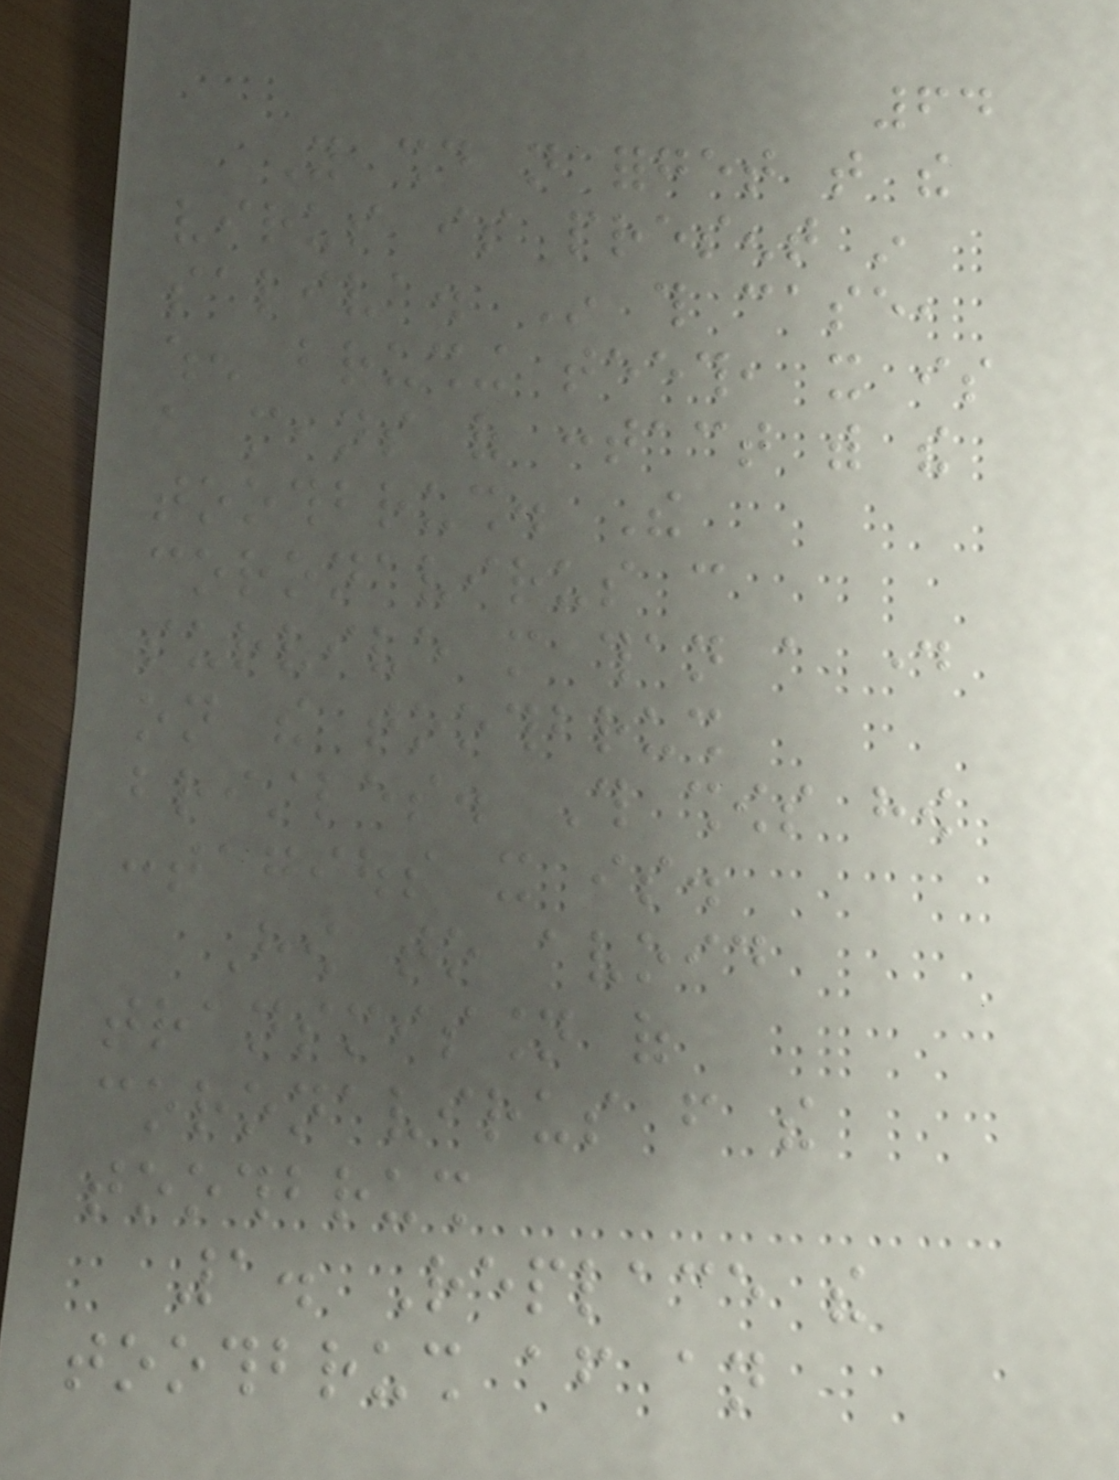64
You should not forget that the
virus is present in
saliva. In this case,
when brushing teeth, it is
a means of contact with the
toothbrush. The
coronavirus can
survive more than a day
on the toothbrush
bristles. This shows how
contagious it is.
How to avoid
transmission of
coronavirus from the
toothbrush
1. Replace the
toothbrush after an
